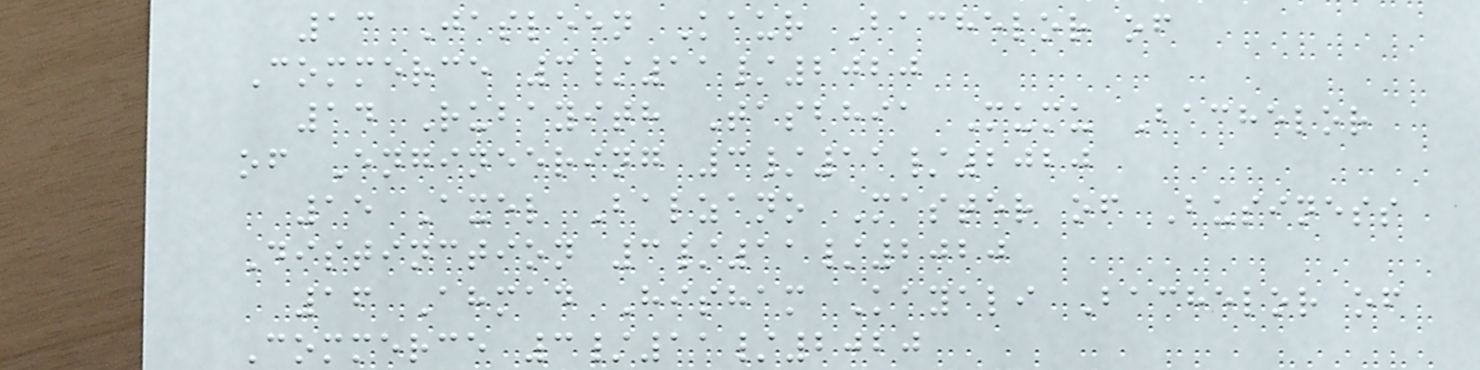13 Jasleen Kaur Bachelor of
Commerce 3/11/2020
14 Rubayith Tasbhia Mumu Bachelor
of Engineering 3/11/2020
15 Axel Balzano Master of Business
Distinction 3/11/2020
16 Ahmad Hisham Kayali Bachelor of
Commerce 3/11/2020
